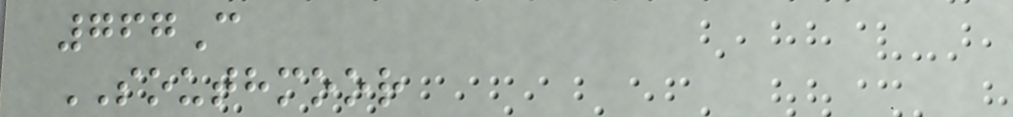767C
SOUTHMOOR
